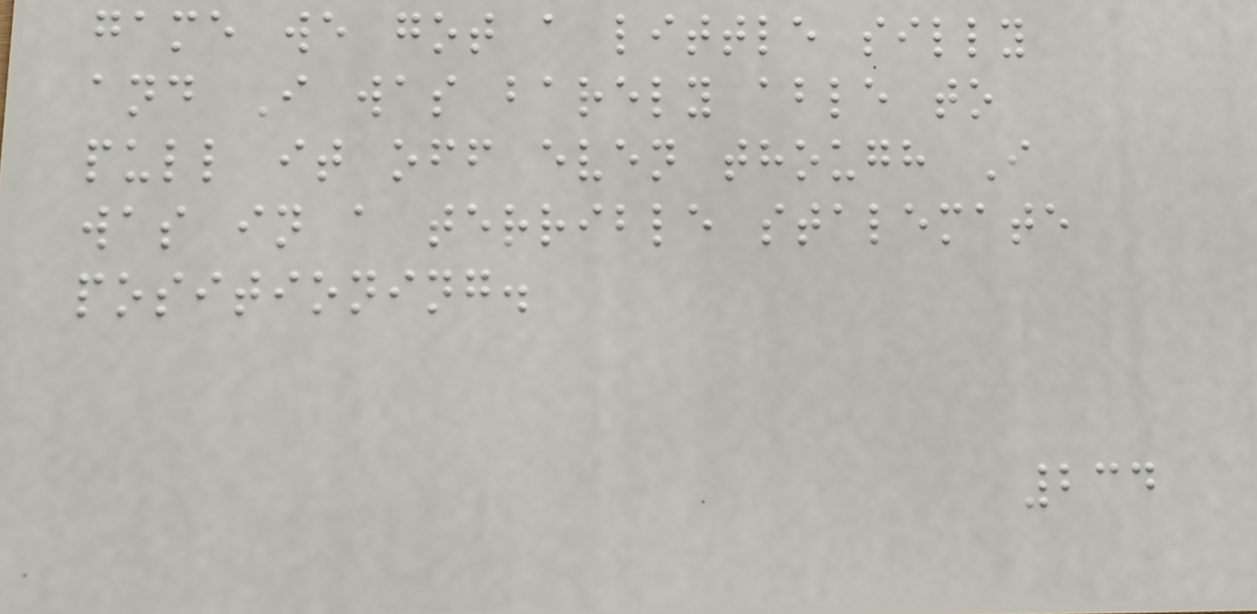game we got a little silly
and I was barely able to
pull it off even though I
was in a terrible stalemate
positioning.
234
